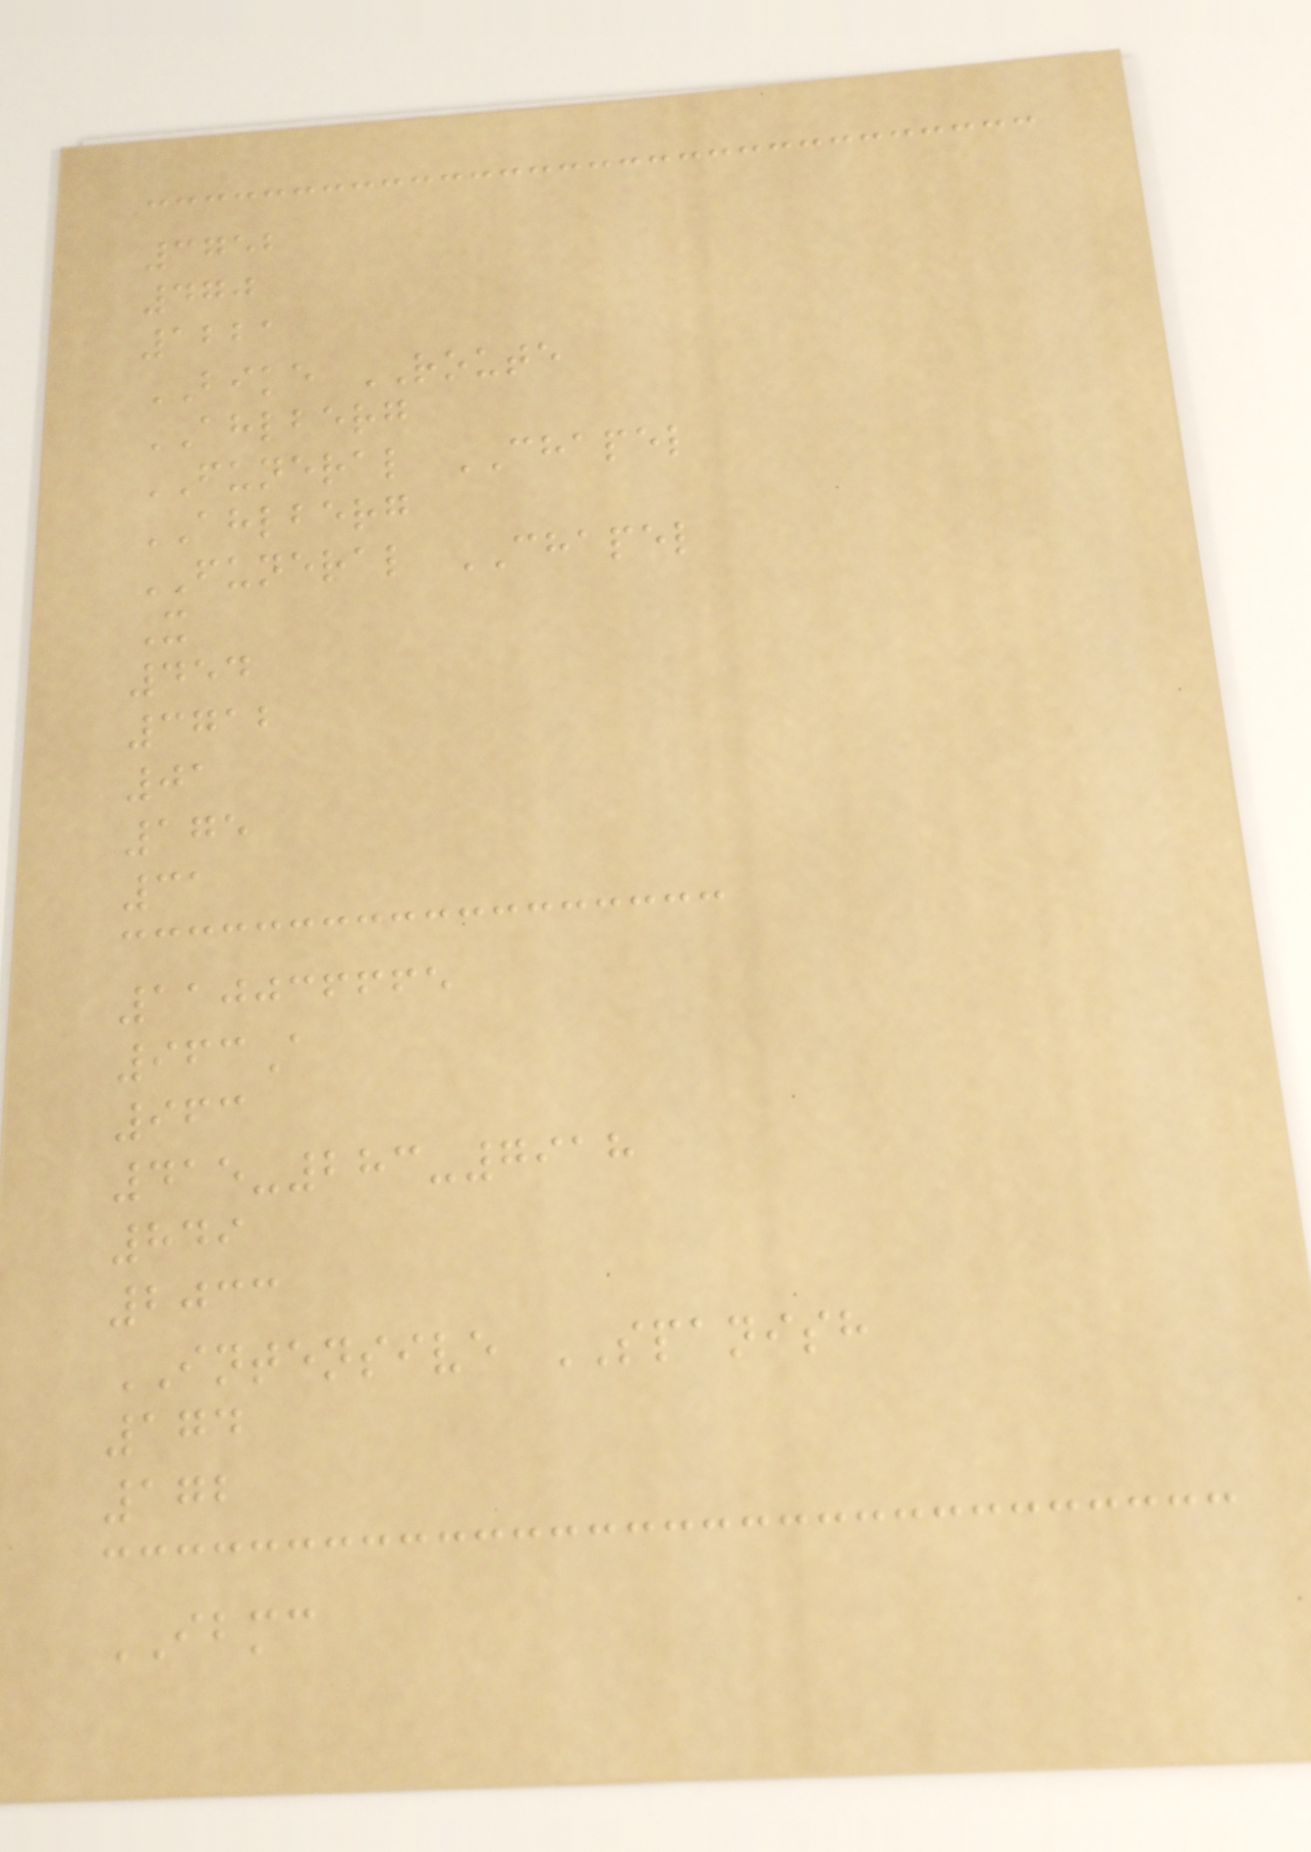3752
470
1221
BIKE ROUTE
AHLBERG
FUNERAL CHAPEL
AHLBERG
FUNERAL CHAPEL
X
454
3712
01
175
31
110036665
963A
963
415-283-7918
849
2033
INTENSIVE SPANISH
174
172
IBMC
